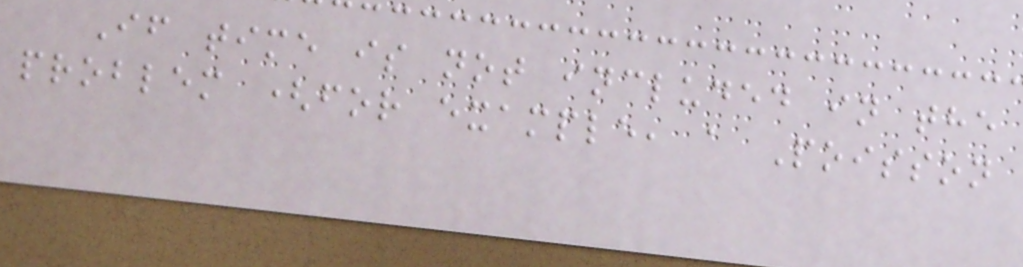If time is not included in the
problem (for example, a Poisson
